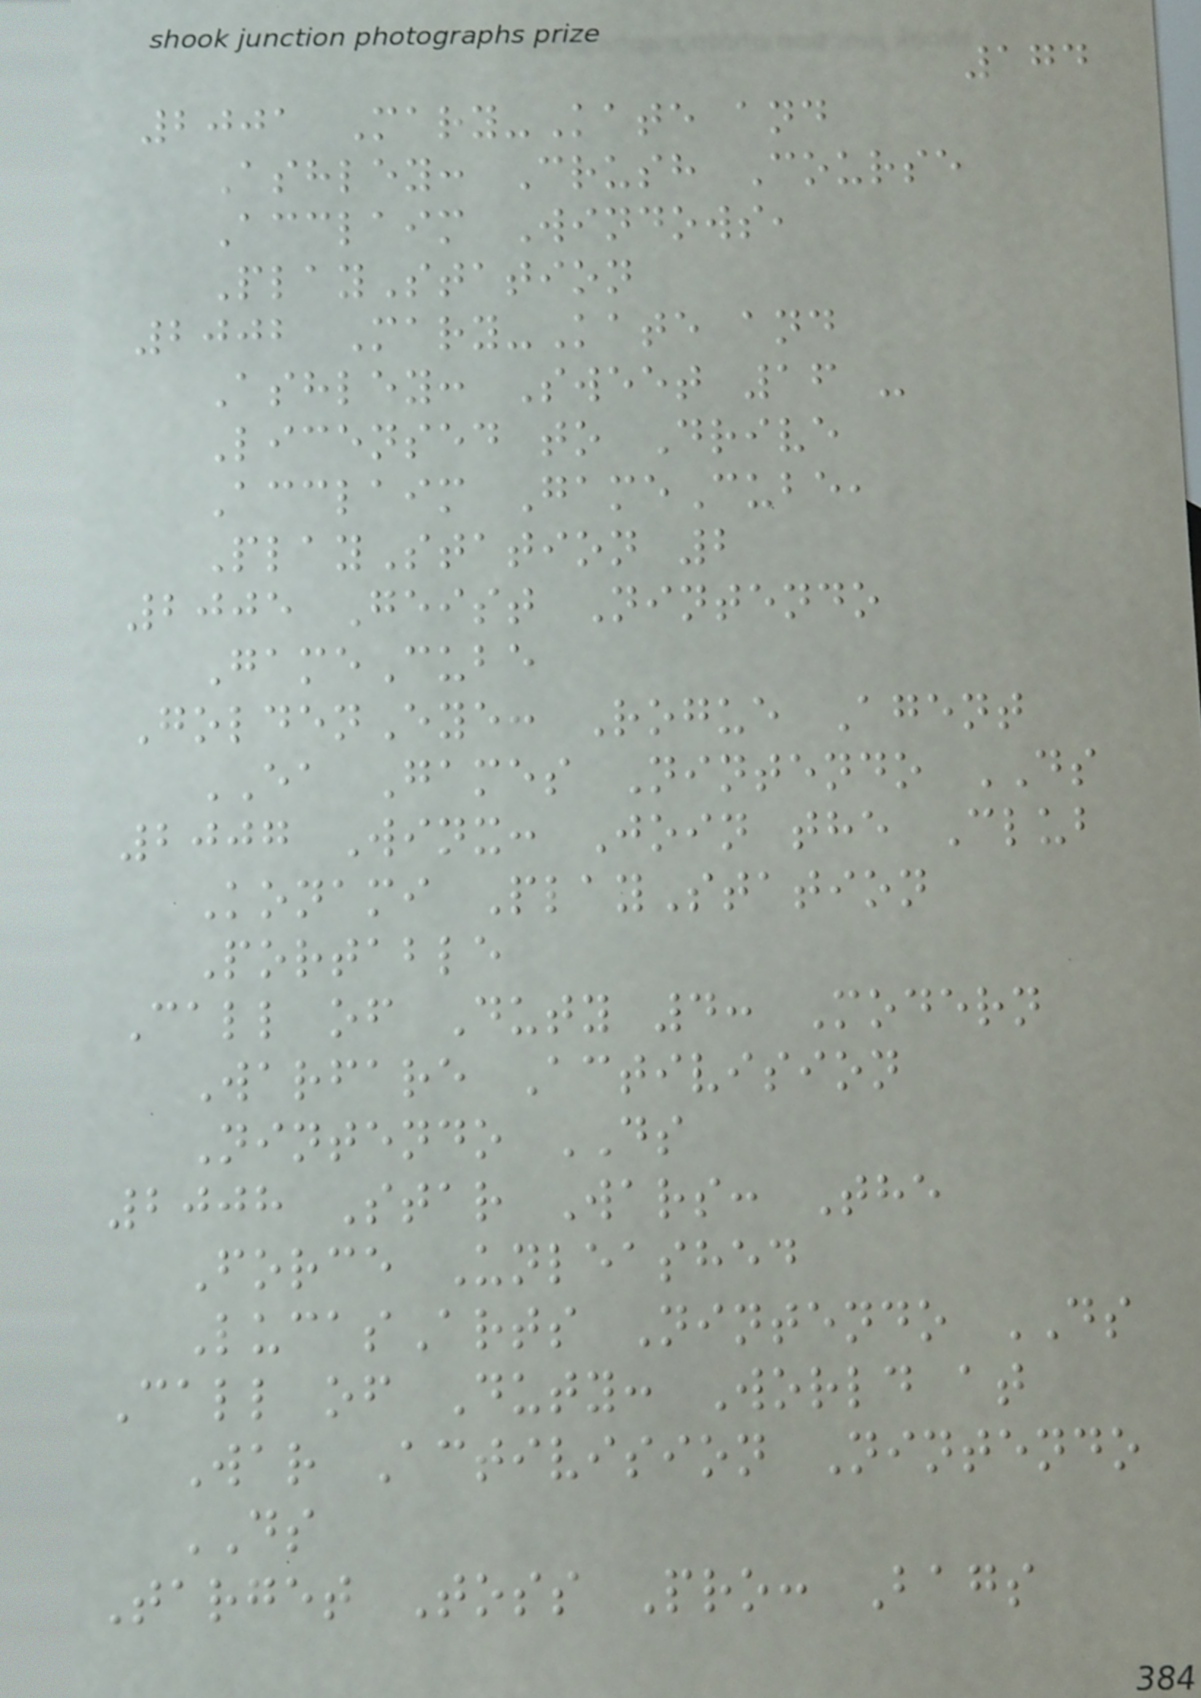174
2001 Mary-Kate and
Ashley: Crush Course
Acclaim Windows,
PlayStation
2002 Mary-Kate and
Ashley: Sweet 16 -
Licensed to Drive
Acclaim GameCube,
PlayStation 2
2005 Geist Nintendo
GameCube
GoldenEye: Rogue Agent
EA Games Nintendo DS
2007 Winx: Join the Club
Konami PlayStation
Portable
Call of Duty 4: Modern
Warfare Activision
Nintendo DS
2008 Star Wars: The
Force Unleashed
LucasArts Nintendo DS
Call of Duty: World at
War Activision Nintendo
DS
Target Toss Pro: Bags
